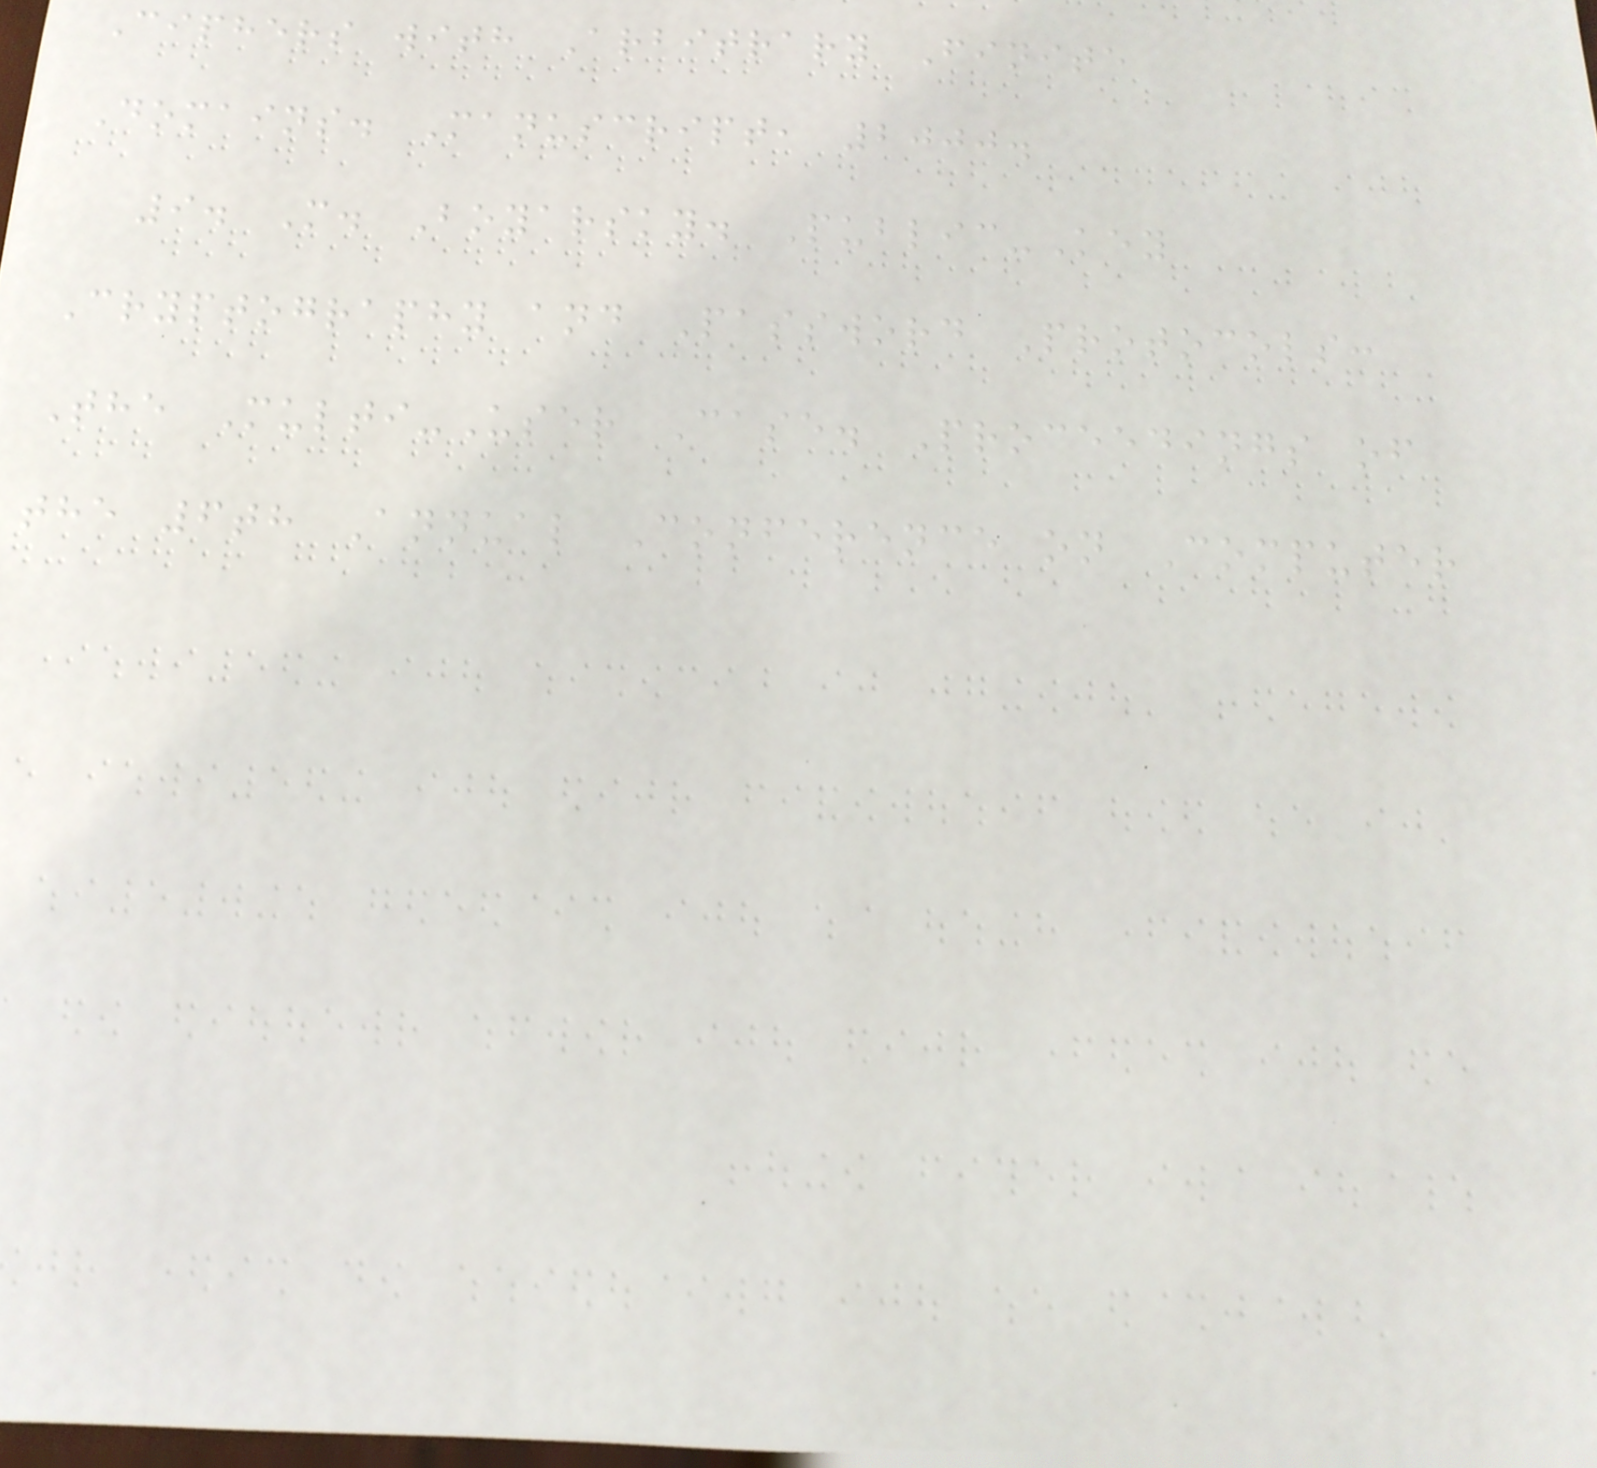Ciphers with Arbitrary Finite
Domains. Manuscript, 2000.
9. M. Boyarsky. Public-Key
Cryptography and Password Protocols:
The Multi-User Case. Proceedings of
the 6th Annual Conference on Computer
